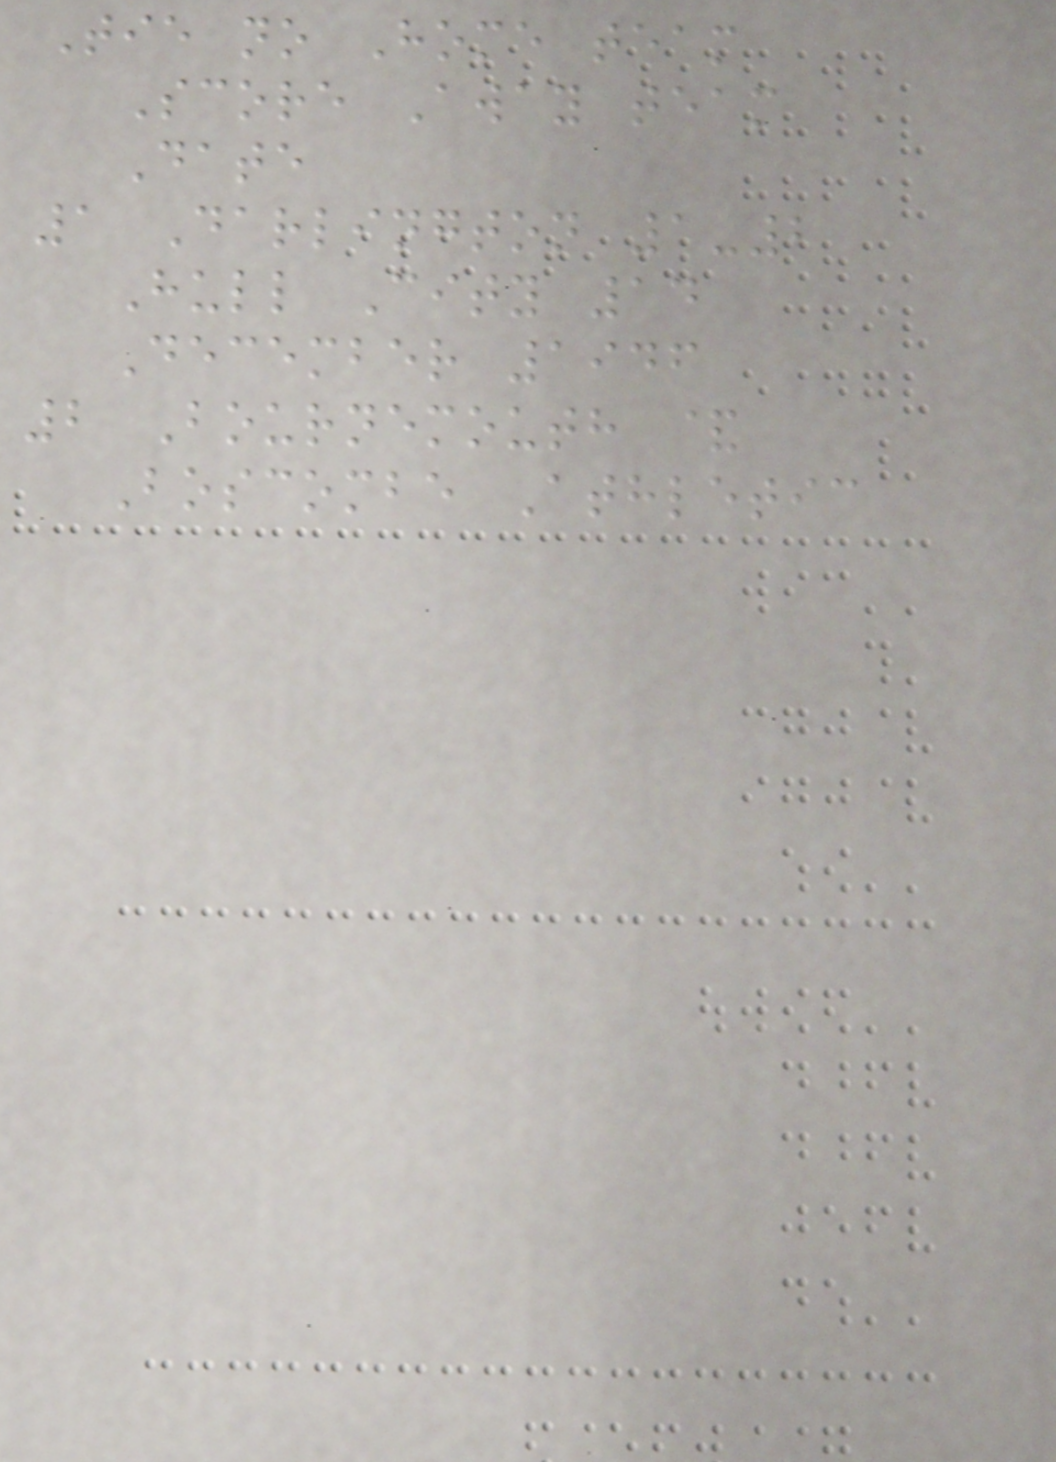Tie no Home team
Score Away team
Date
1 Darlington 1-2
Hull City 14
December 1946
2 Bournemouth &
Boscombe Athletic
